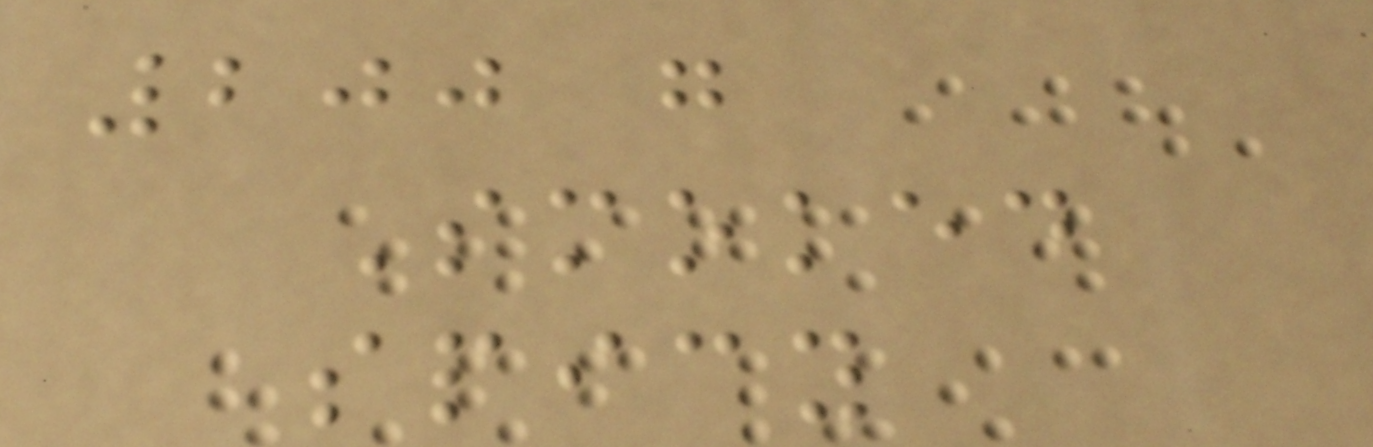200 g
Smoked
spicy
